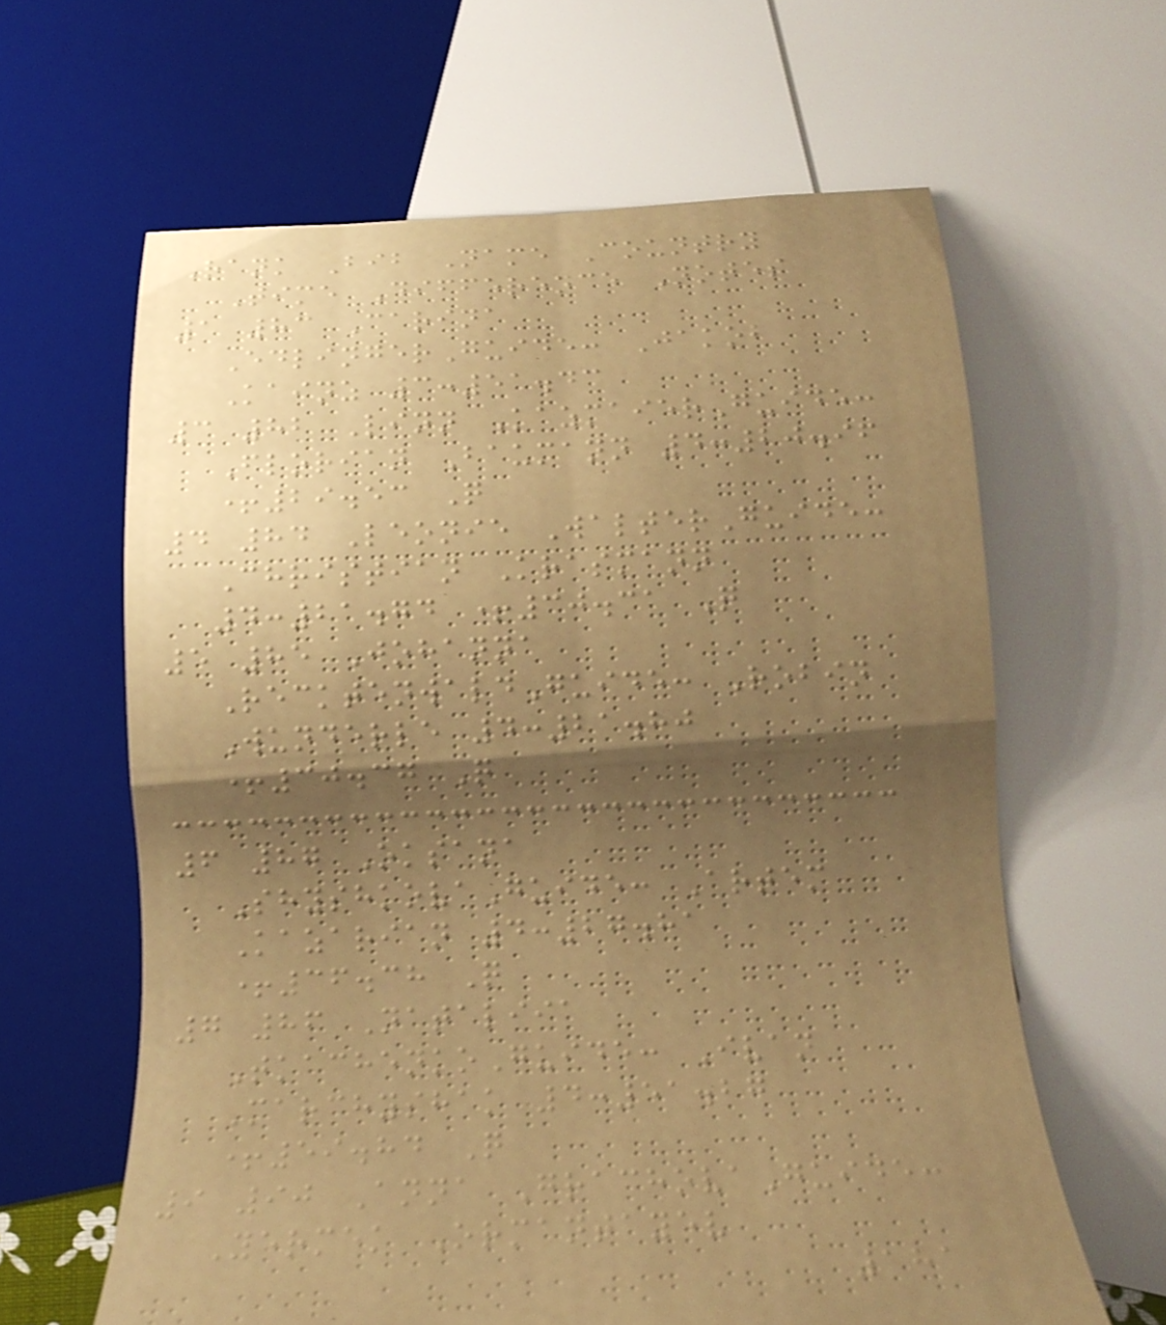Rank Bib Name Country
Time Difference Notes
1 83 Carina
EdlingerGuide: Jakob
Kainz 3:51.43
3 82 Linn KazmaierGuide:
Florian Baumann 4:20.96
+29.53 Q
4 84 Leonie WalterGuide:
Christian Krasmann
4:21.74 +30.31 Q
5 85 Johanna
RecktenwaldGuide: Robin
Wunderle 4:21.80
+30.37 Q
6 87 Oksana
ShyshkovaGuide: Artem
Kazarian 4:27.81
+36.38 Q
7 86 Nataliia
TkachenkoGuide: Ivan
Marchyshak 4:51.27
+59.84 Q
9 90 Anna GrachovaGuide:
Yermek Ormantayev
181
